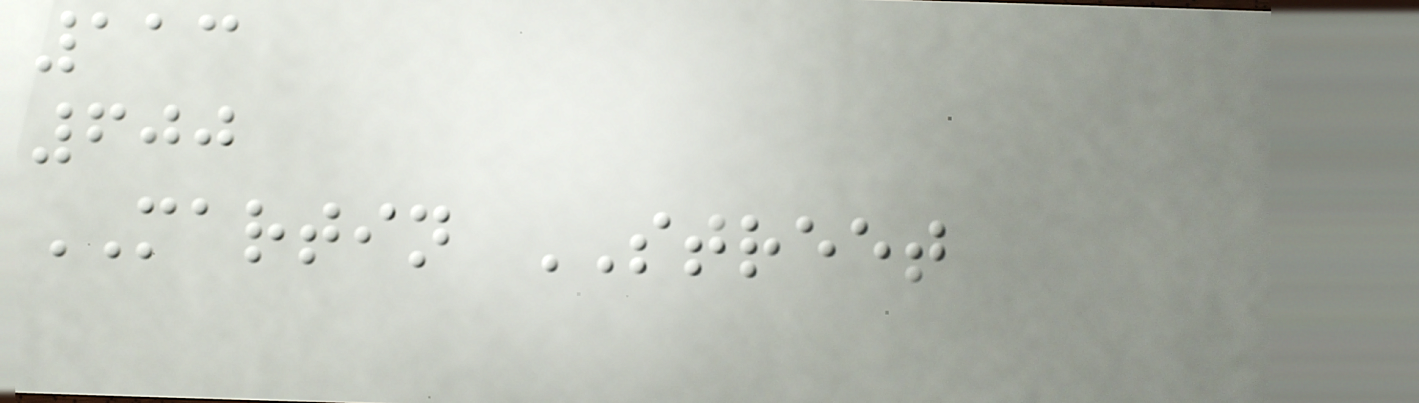113
600
MARTIN STREET
